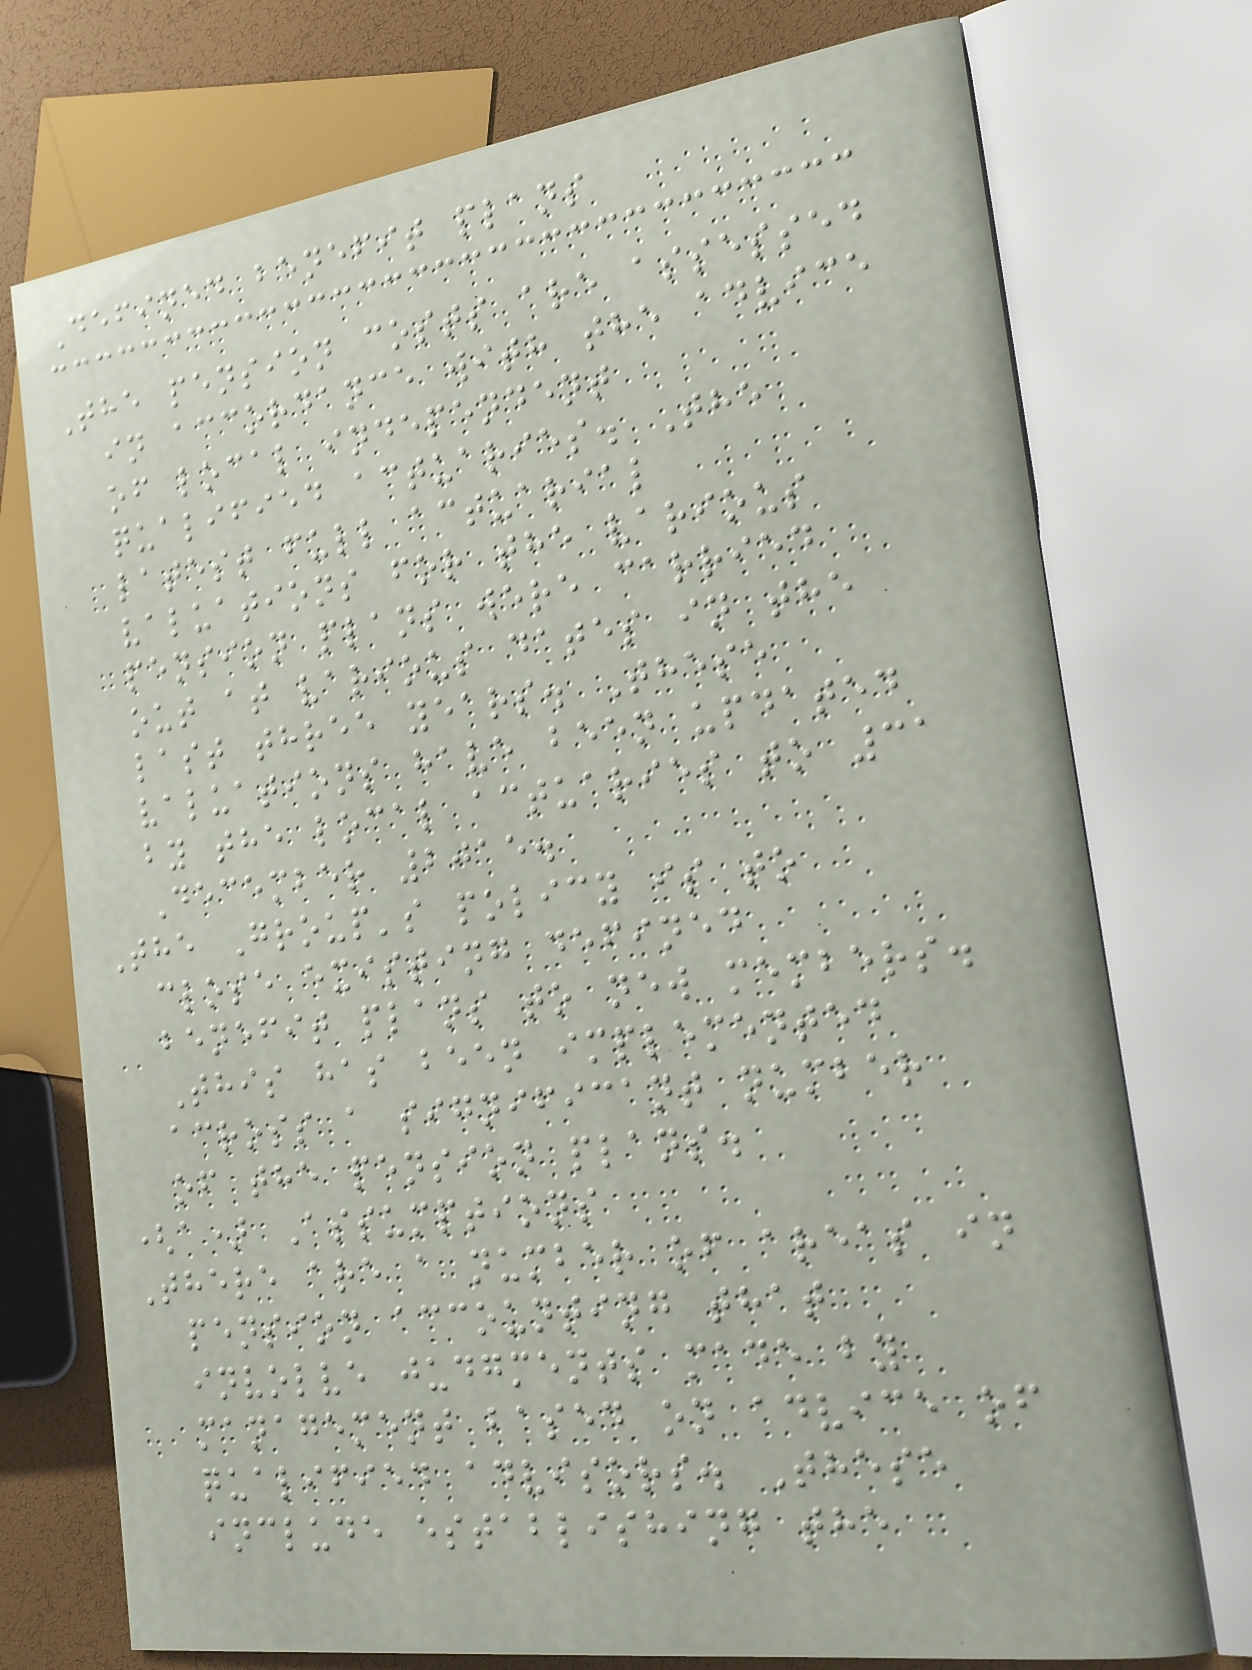Defined benefit plans
The pension costs are assessed
in accordance with the advice
of local independent
qualified actuaries. The
latest full actuarial
valuations for the various
pension plans were carried
out at various dates in the
last three years. These
valuations have been updated
by the local actuaries to 31
December 2015.
The Group's policy is to
close existing defined
benefit plans to new members.
This has been implemented
across a significant number
of the pension plans.
(a) Assumptions
There are a number of areas in
pension accounting that
involve judgments made by
management based on advice of
qualified advisors. These
include establishing the
